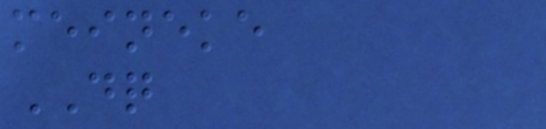meineke
DQ
